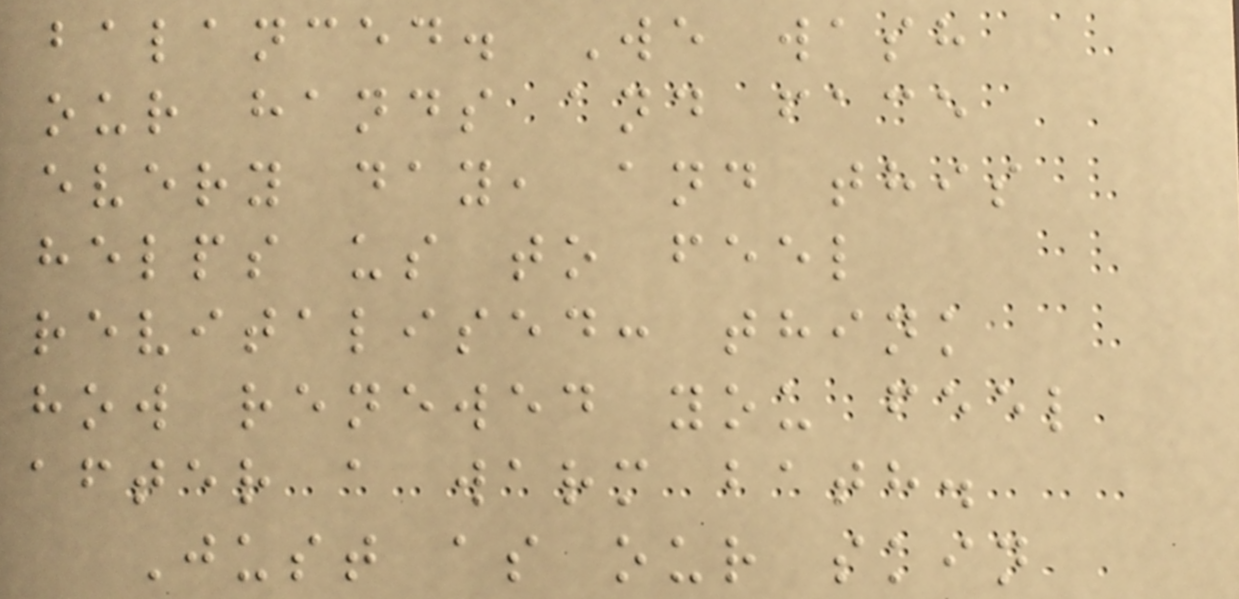balanced. We wash
our hands and face
every day, and this
helps us to feel
revitalised: think
how renewed you feel
after a warm bath.
Just as our skin
